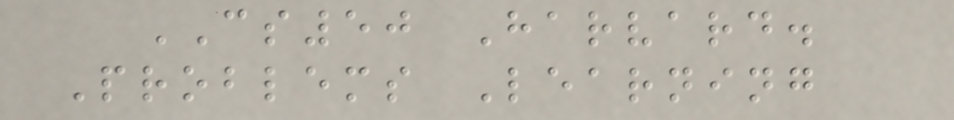CS50 Harvard.
Problems Learning
